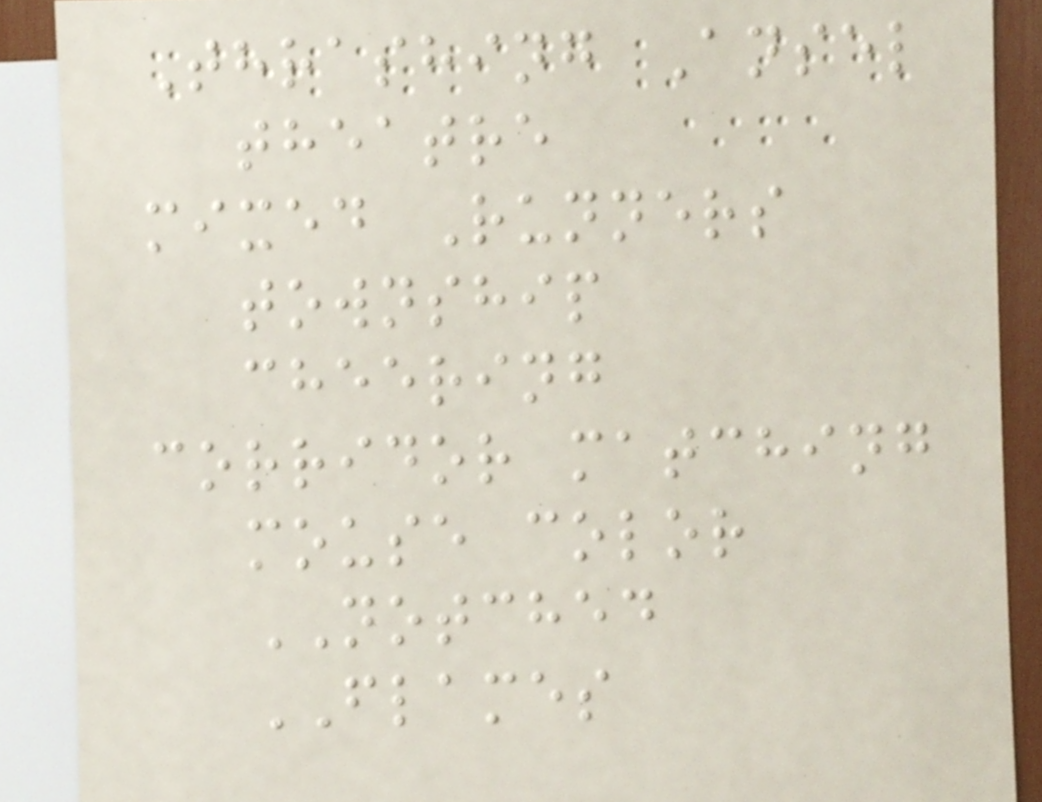Thrashing Ansel
theatre
mixed Runners
township
cheering
corridor matching
mouse color
NOTCHED
FLAMES
